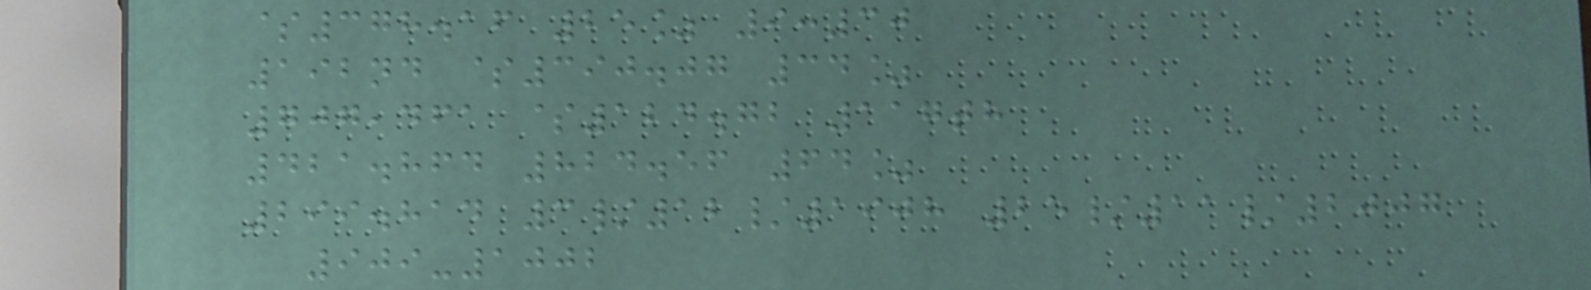$378.16 25% 9:30
192nd $390.07 34%
707,461 $124.72 117th
421.864 824.56 64%
299.814 3/12/1908 25/11/2007
909-1002
